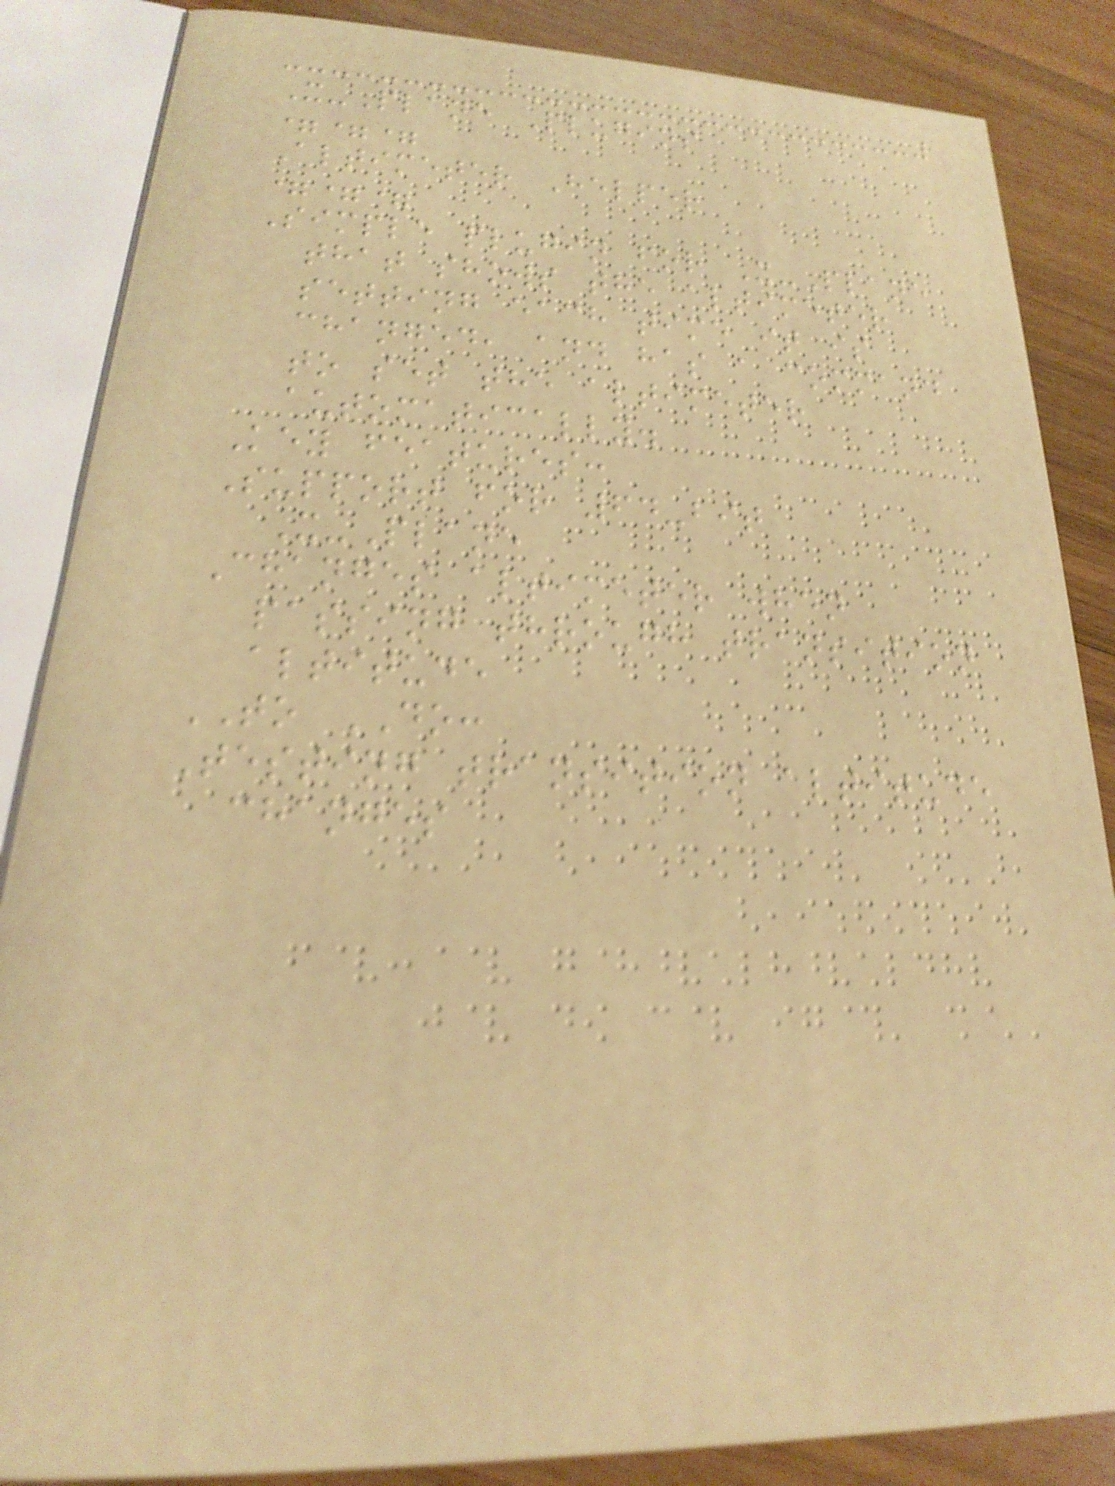X-Plane Plugins
===
Altimeter Helper
===
Simple plugin for X-Plane
that shows the altimeter
setting each time it is
changed, and has a command
to set the altimeter
automatically.
Key features:
Support for 64-bit
X-Plane
Changes altimeter when
passing through transition
altitude
TO DO:
Testing transition altitude
changes
